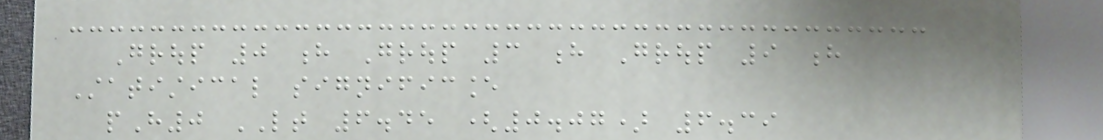Group 0 h Group 3 h Group 9 h
Statistical significance
pH0 LT 6.45 (0.07) 6.39
